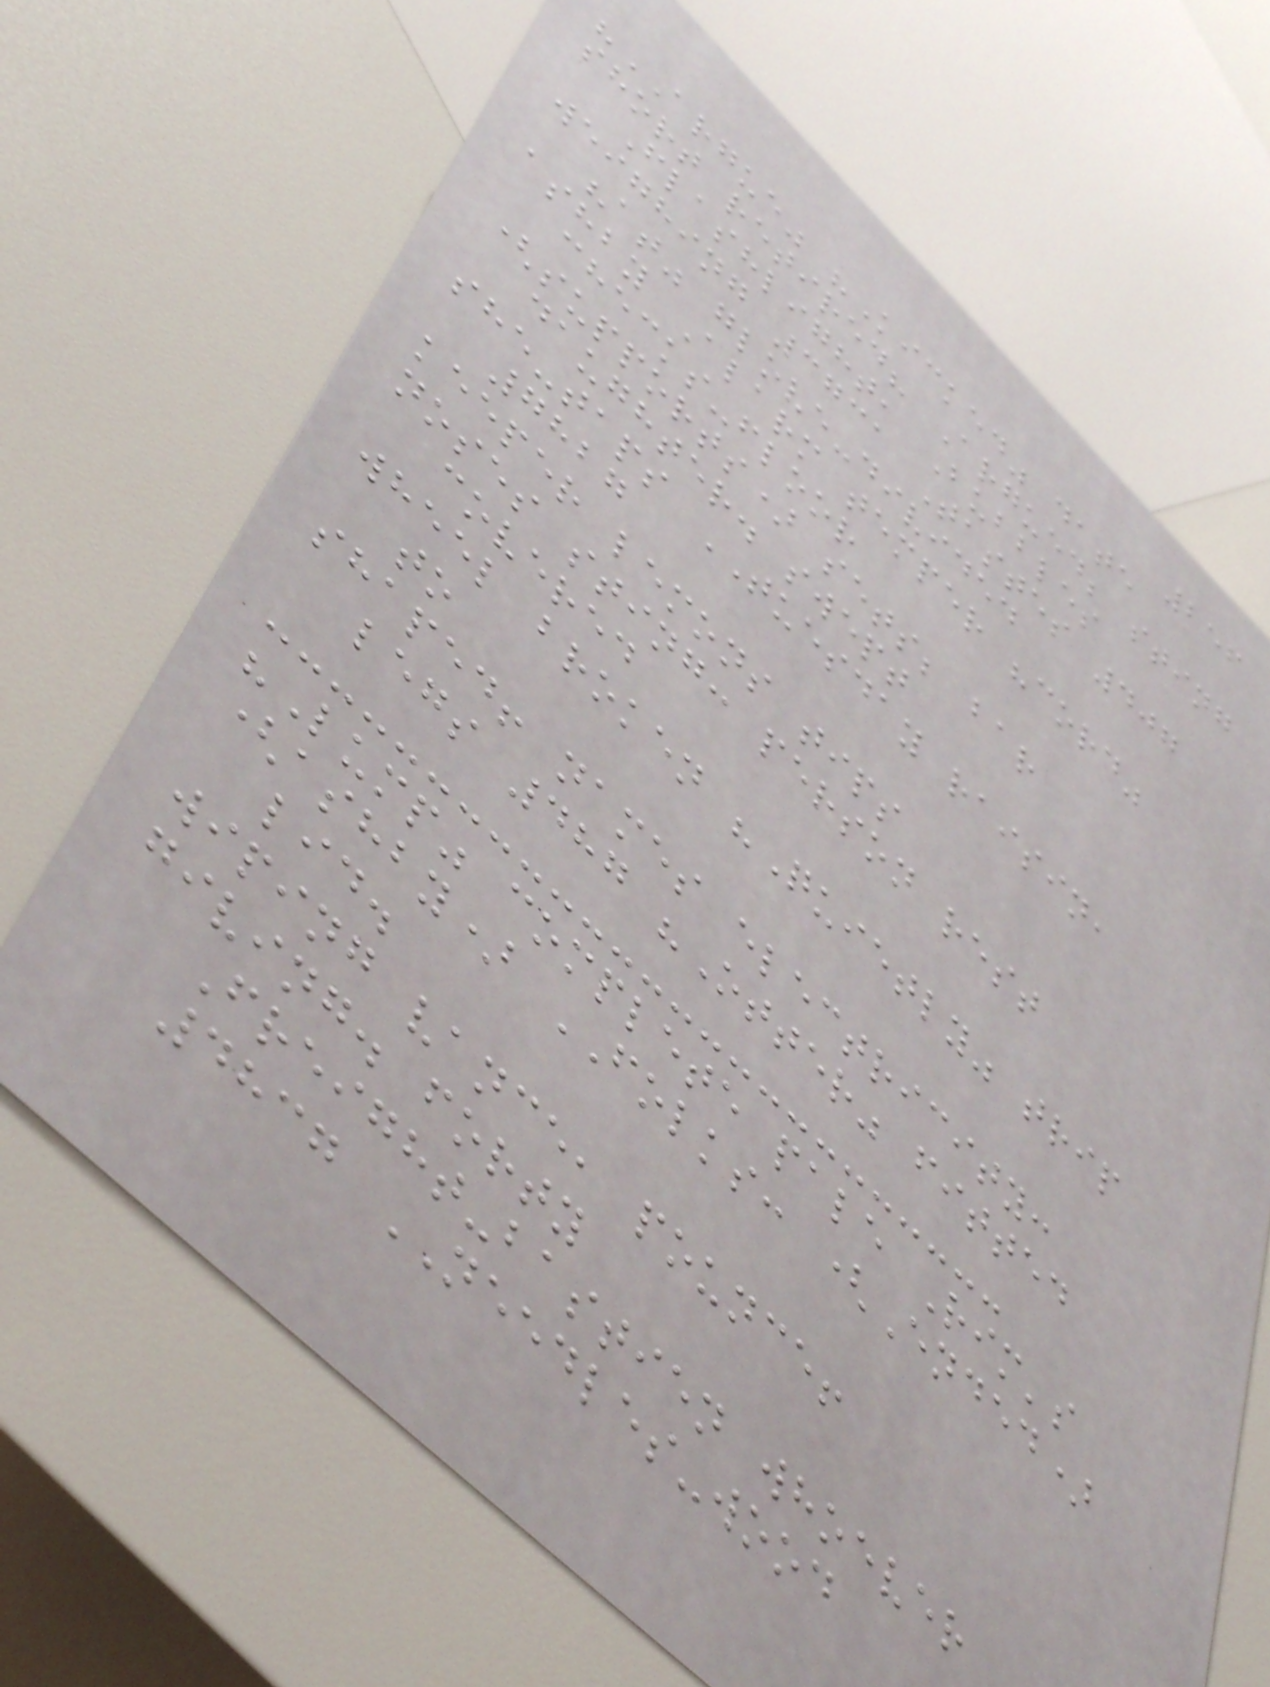256
"ARGUE" "Kicked" date
short retired? Argued; sting
Flashlight, Bubbles
weighing 3731 Tastes 407
"at" glove-divided
ashby Alarm temper "cord"
checks-floor
(supports) sets; bar
daughter. swept
she-taps TUESDAY raisin,
7827
keeper lemons tips
noses sting: person rest
covered
wheel broken "Quietly" trip
to
shaped! names electricity:
legs 487 "Otter" fitted
"Lump" complete pale Rim's
(ashby) FOLKS: (Ended)
lid.
wiping vance, pounce!
giving. forty
Freight-bastien whoever
4837 NEEDLES-wood
